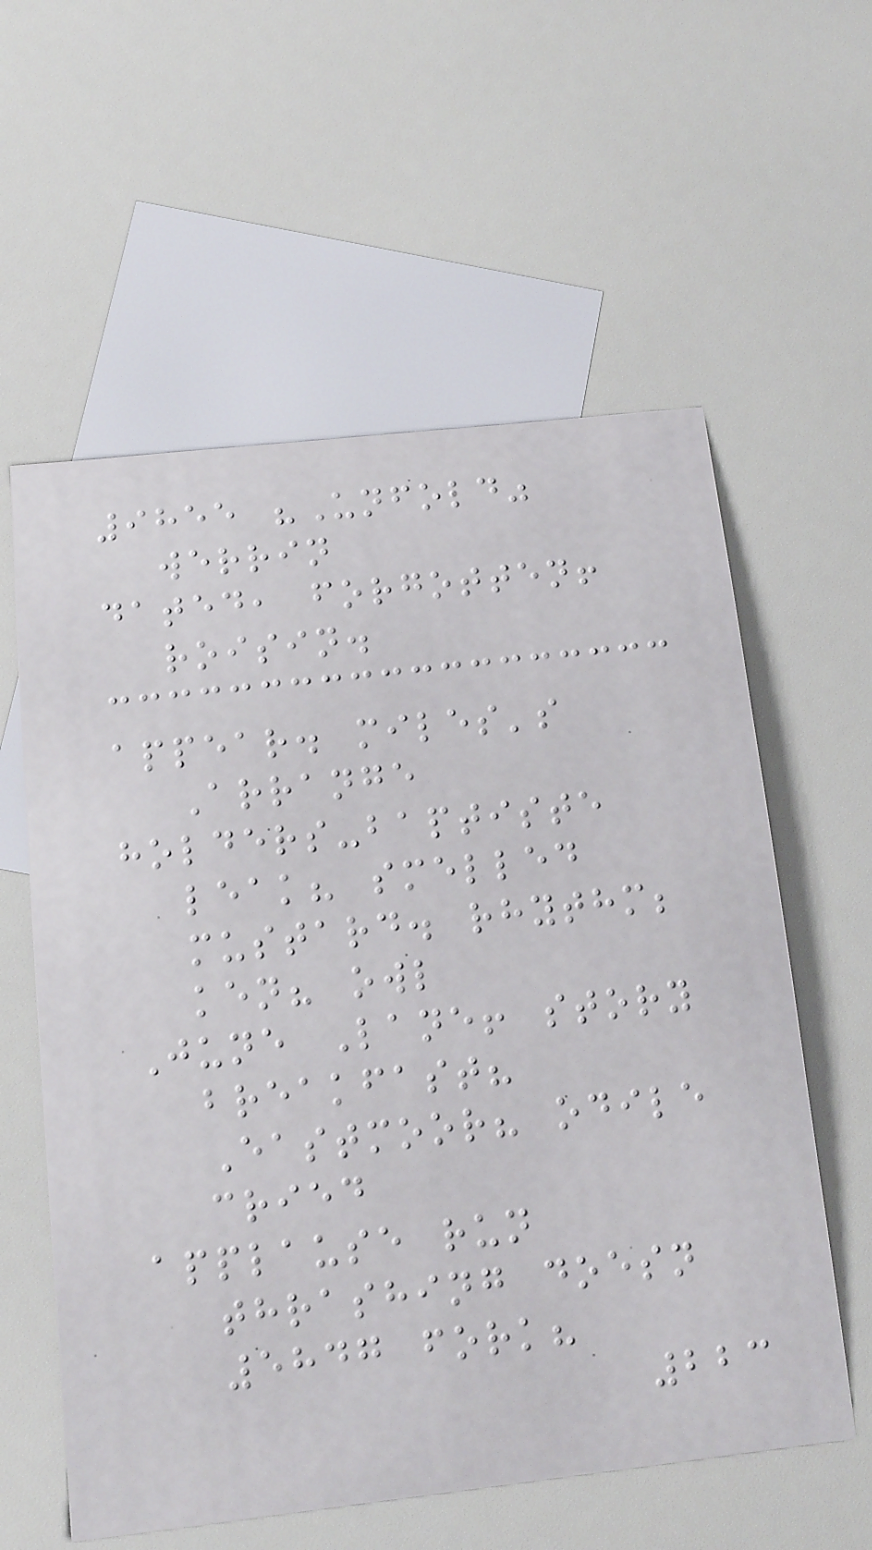9855 "Unfold"
werrin
dated, forgotten!
roisin.
appear. miles's
Arrange
holders-baptiste
leak? smelled
mustard. rhythm;
ken? owl
June Lane! story
breakfast?
Eastmoor? odile
cried
applause run
thrashing doesn
5847 fork?
223
